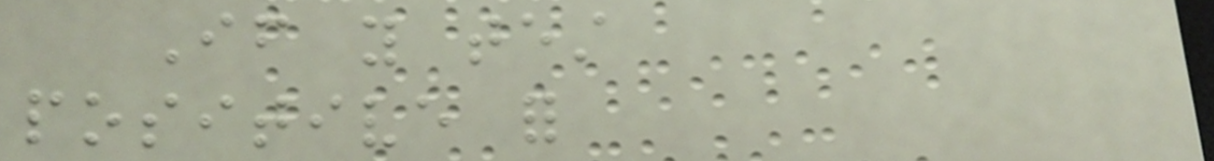If you test
positive for
